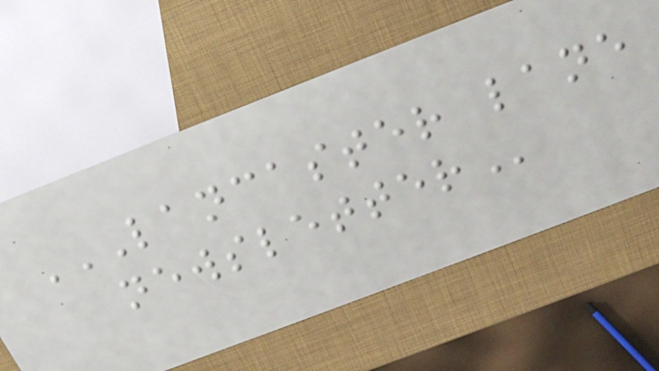LANCASTER LANE
NEWSLETTER
